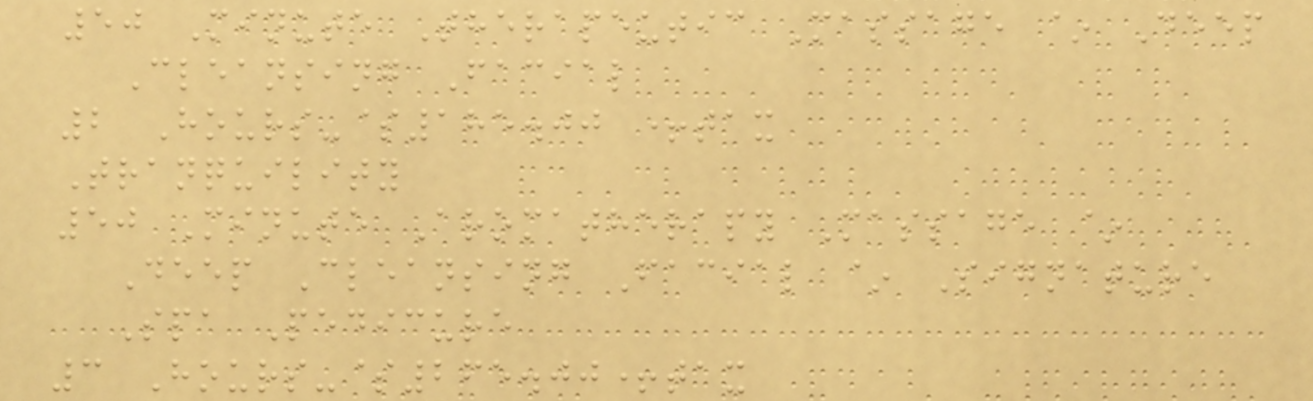50 Minute Therapeutic Massage ~ Deep
Cleansing Facial
2 Hours-$185.00 +tax
Tranquility
50 Minute Aromatherapy Massage ~
Deep Cleansing Facial ~ Signature
Spa Pedicure
3 Hours-$265.00+tax
